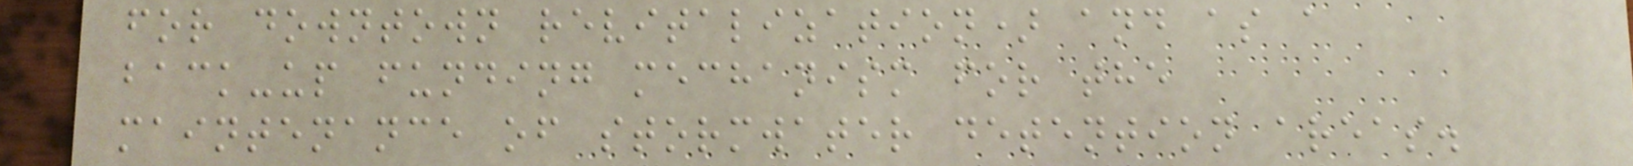for downtown revitalization) and as a
back-up funding mechanism for the
maintenance of stormwater detention areas.
